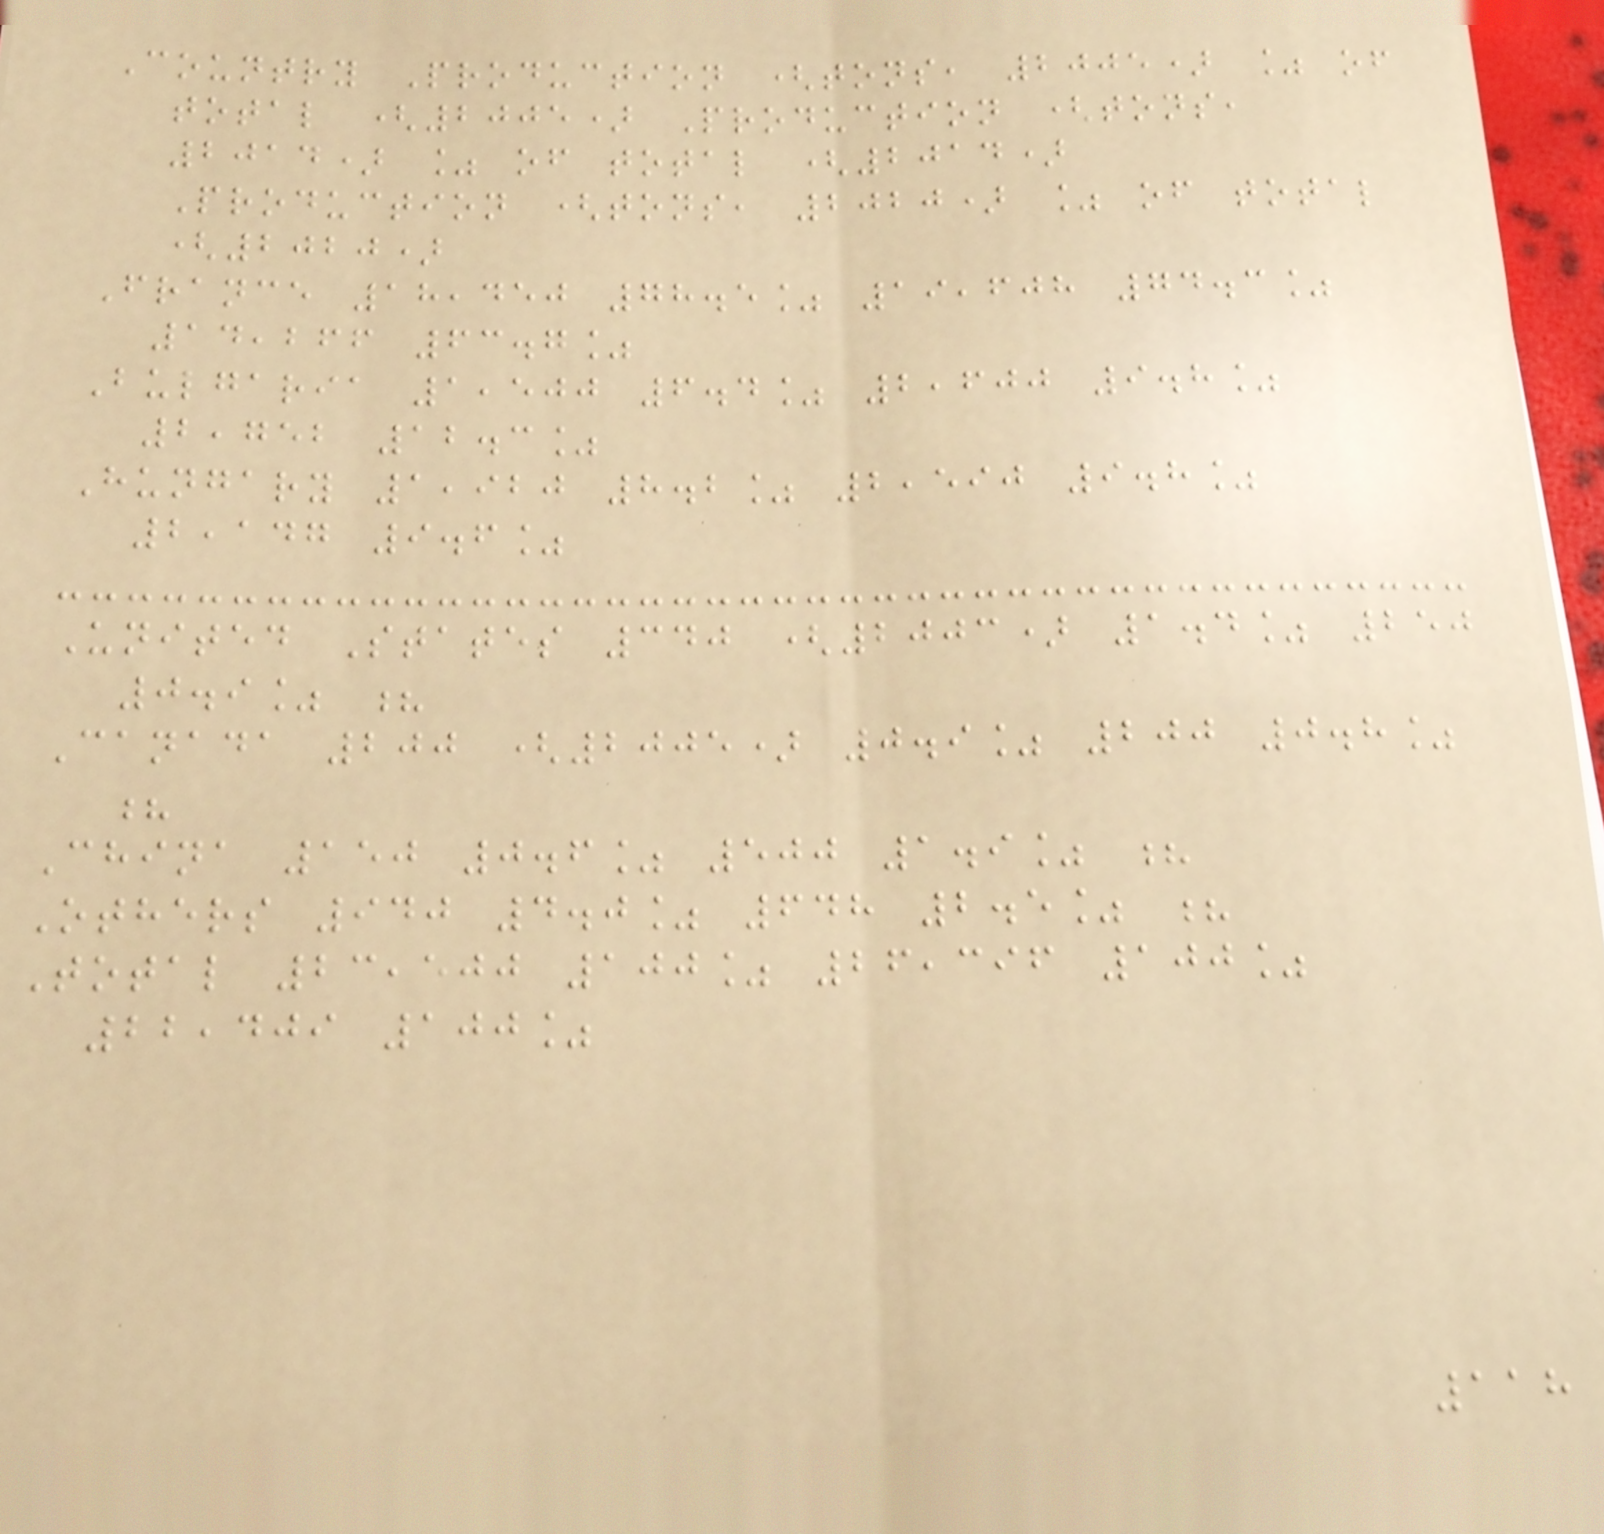Country Production (tons, 2005) % of
total (2005) Production (tons,
2014) % of total (2014)
Production (tons, 2020) % of total
(2020)
France 18,450 78.5% 19,608 74.3%
14,266 63.7%
Bulgaria 1,500 6.4% 2,600 9.8%
2,752 12.3%
Hungary 1,920 8.2% 2,590 9.8%
2,147 9.6%
United States 340 (2003) 1.4% 250
0.9% ?
Canada 200 (2005) 0.9% 200 0.8%
?
China 150 0.6% 500 1.9% ?
Others 940 4.0% 648 2.5% ?
Total 23,500 100% 26,396 100%
22,409 100%
118
